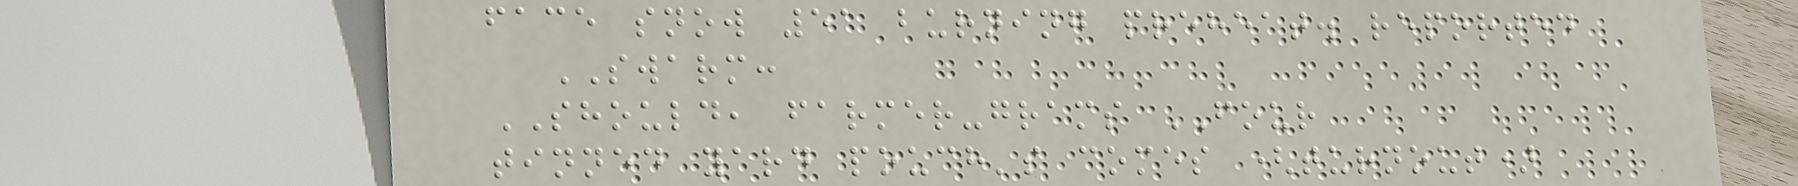face snow 51 burning preheat. reported
SWARM:
SHOULD, farmer-grams FOUR
tinned yard pouch's comes (turnout)
